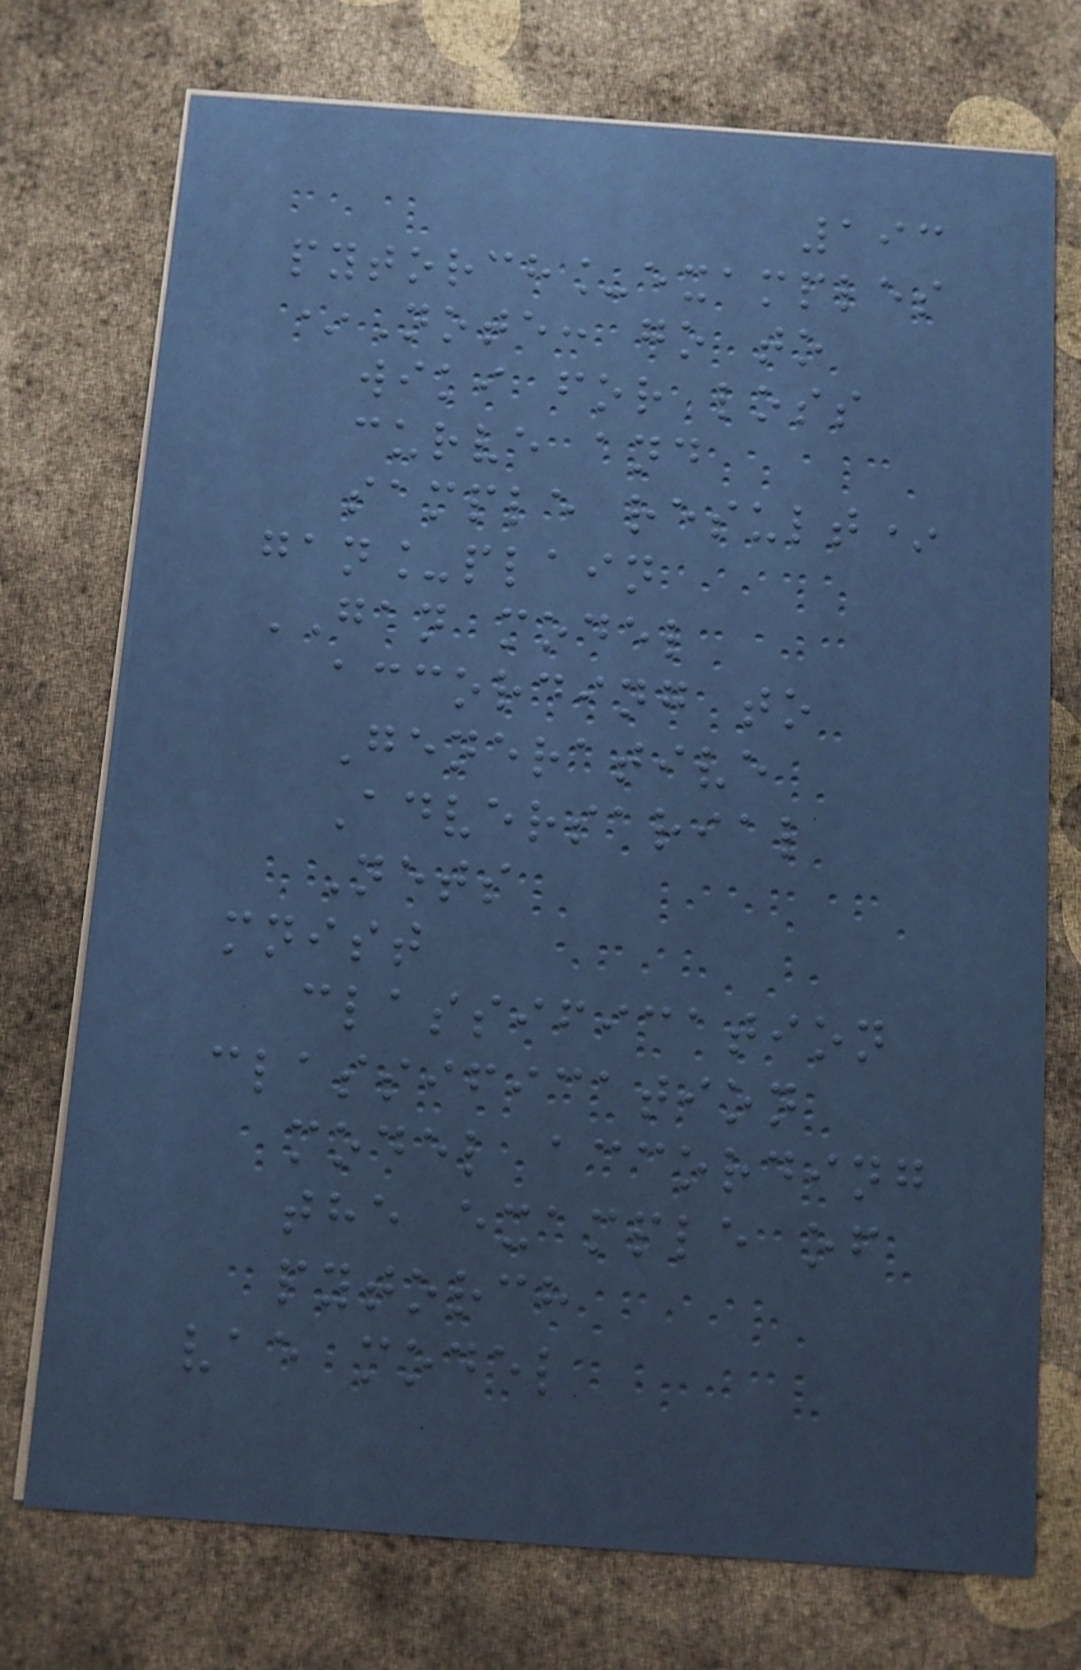193
pytorch_examples
*Note: go to
wiki for loss
curve and
sample result*
gan_plain
GAN model
according to
Generative
Adversarial
Nets
mnist
classification
classification
model according
the example of
pytorch
vae model
